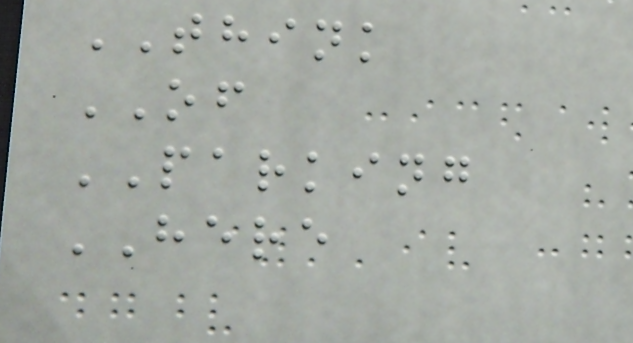THINK
OF
PARKING
HERE
